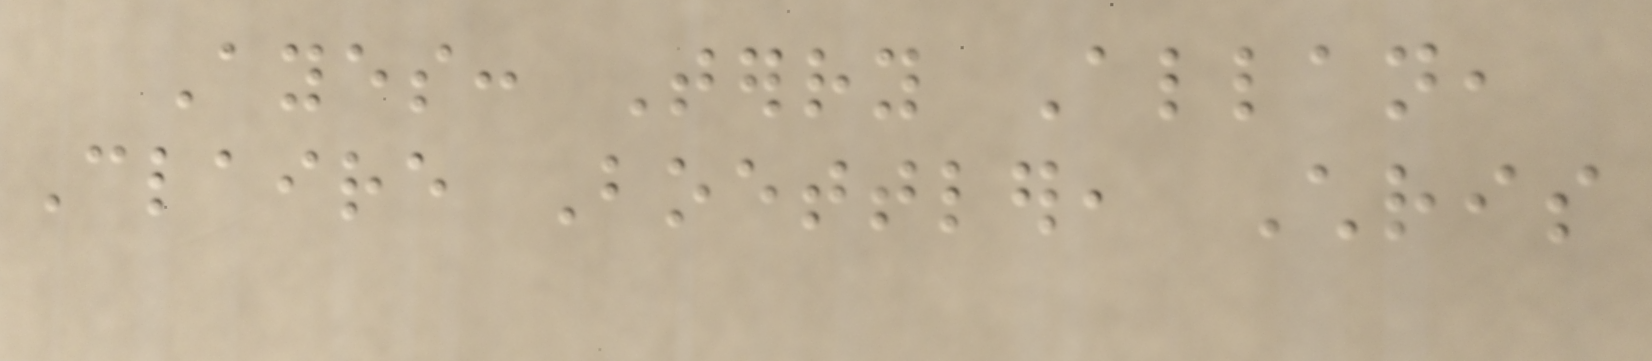Ayes: Terry Allan,
Claire Boettler, Chris
